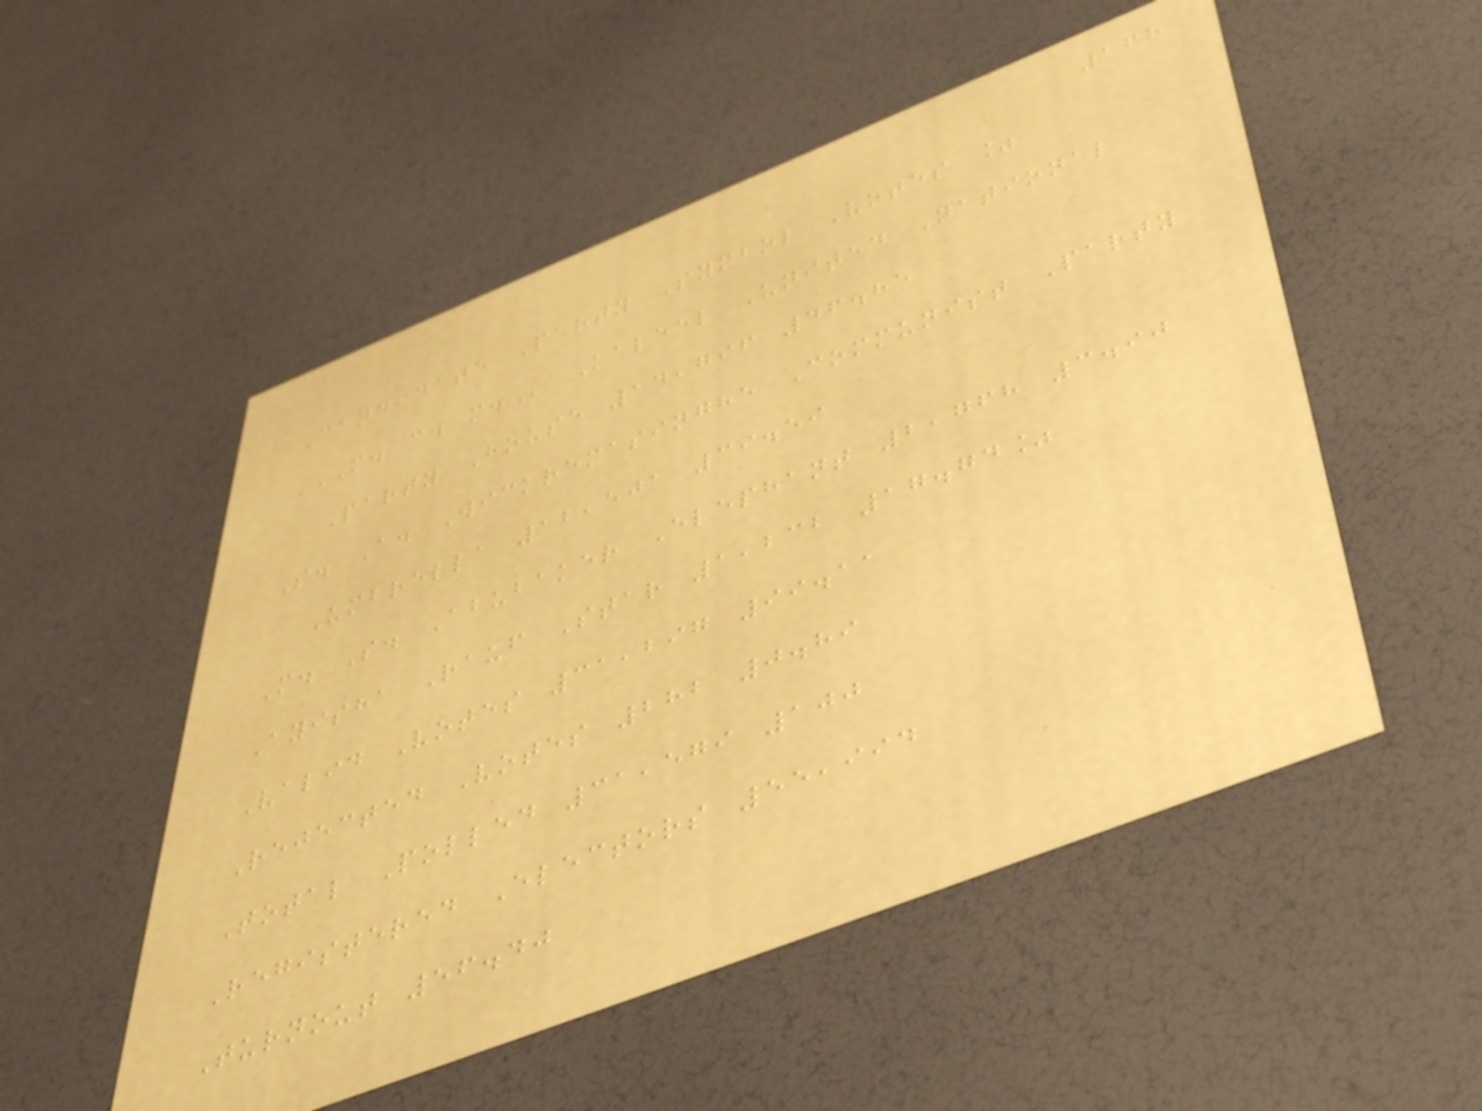168
Candidate Party Symbol Votes %
M. C. M. Kaleel United National
Party House 14,796 46.85
S. A. Wickremasinghe Communist Party
Umbrella 12,501 39.59
M. S. Abubaker Elephant 2,768 3.90
Ayisha Rauf Star 1,232 17.74%
Valid Votes 31,297 99.11
Rejected Votes 282 0.89
Total Polled 31,579 100
Registered Electors 55,994
Turnout 56.40
